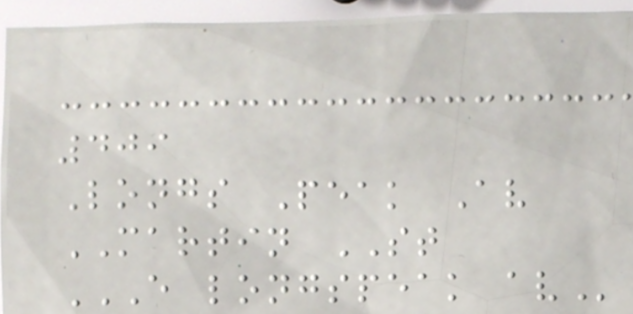409
Longs Peak Av
MARTIN ST
E LONGSPEAK AV
